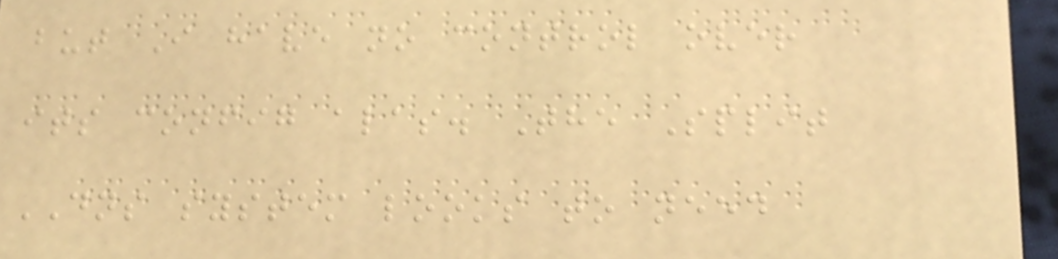but I have no control over
its config alas. The Split
DNS system looks to need
